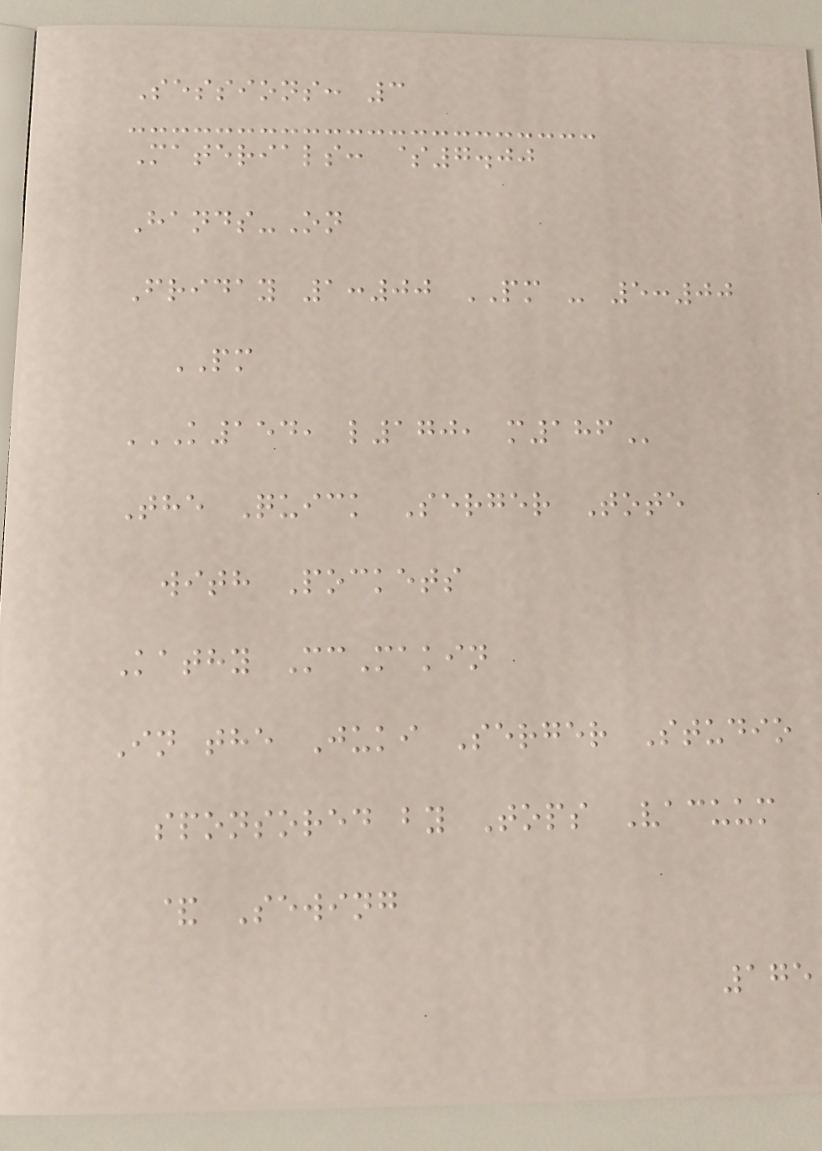Sessions: 3
Materials: $7.00
Hands-On
Friday 1:00 PM - 5:00
PM
K154, L170, M186
The Quick Serger Tote
with Pockets
Kathy McMakin
In the Juki Serger Studio
sponsored by Tops Vacuum
& Sewing
175
